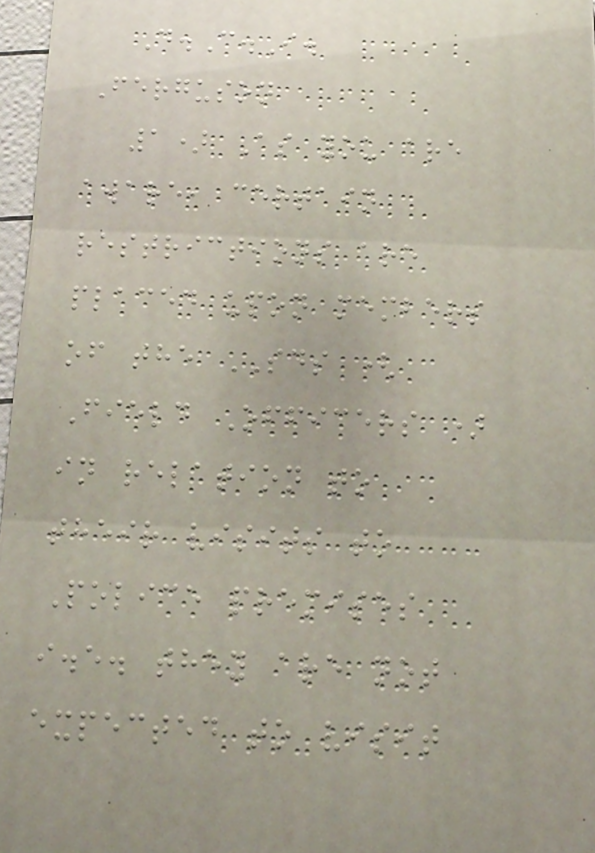D.C.I.
Ferguson
1) As you are
aware, certain
restrictions are
placed upon members
of the SDS (
Field Officers )
in relation to
their visits to
Police premises
i.e. they are not
expected to visit
